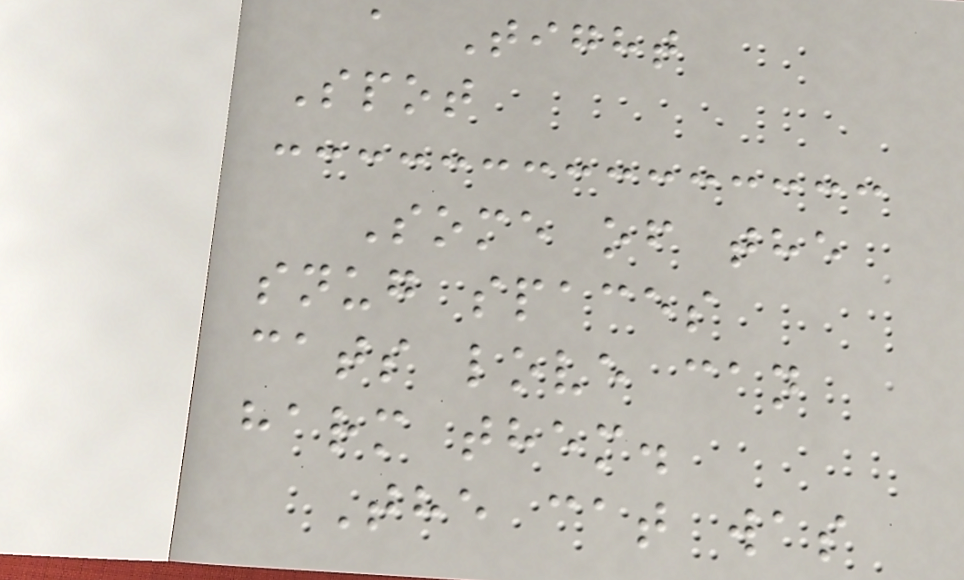a Tight
Spot
Some of the
snug spaces
cats love can
harm them.
The cat was
